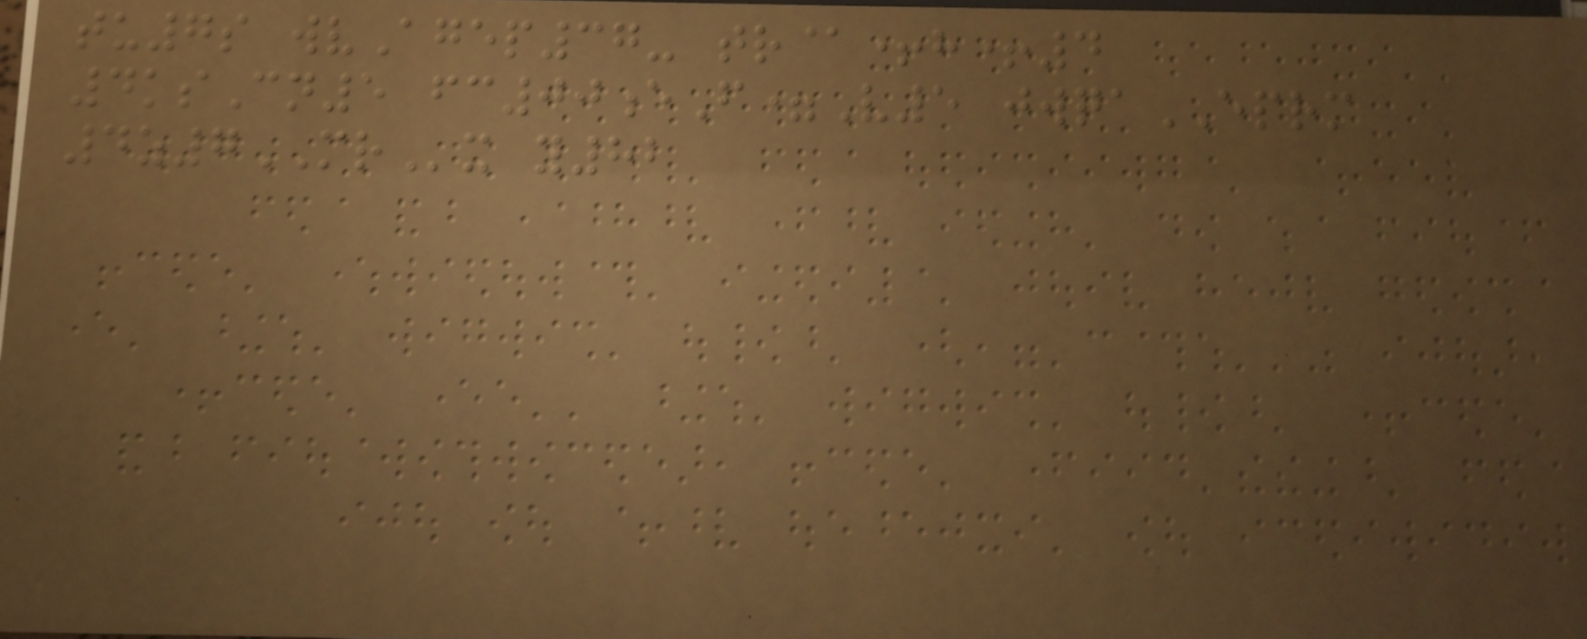tu7s wvAgep37- tr@+h+4
4ksCn5 fc00eF=V5 jwqaEPRM
4z7MRx y82
